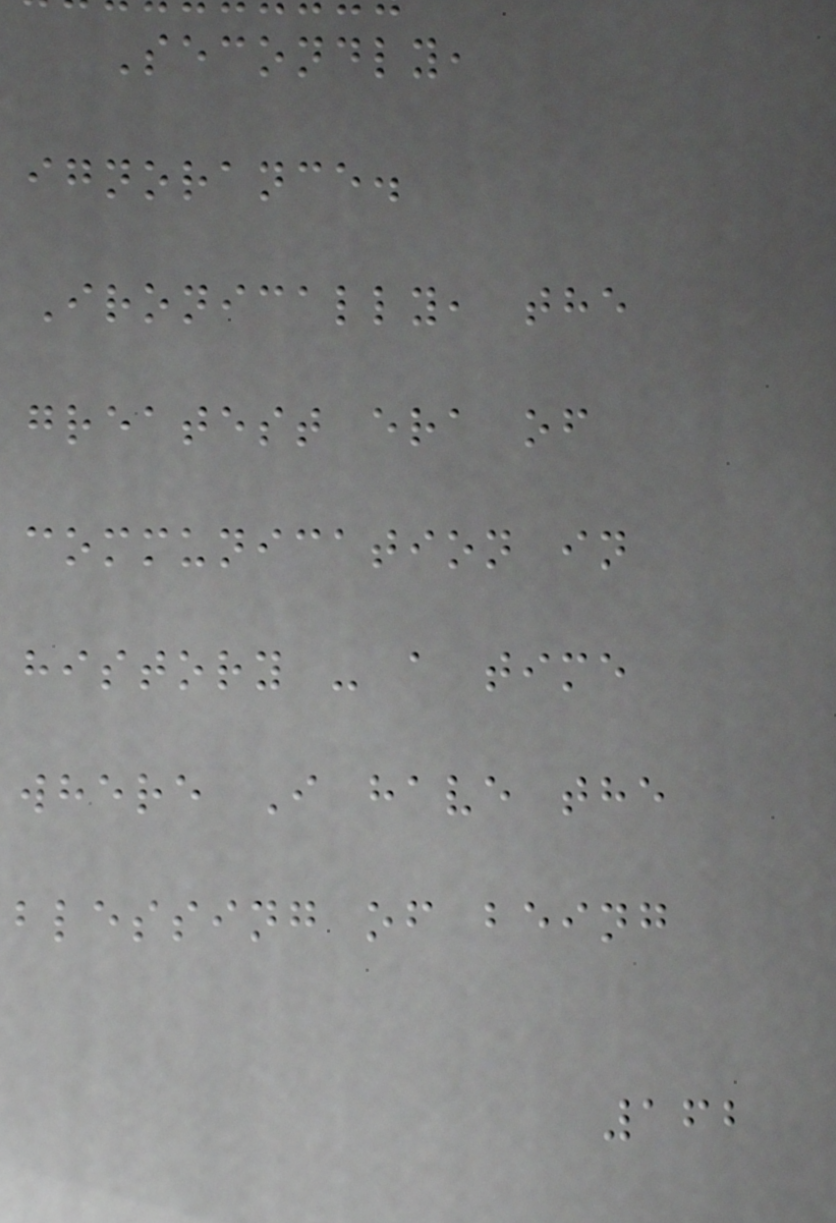Secondly,
ignorance.
Ironically, the
greatest era of
communication in
history - a time
where I have the
blessing of being
162
